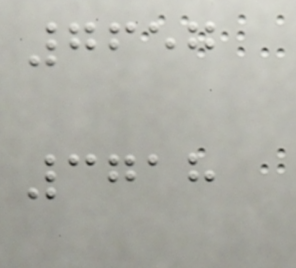7657
3718
